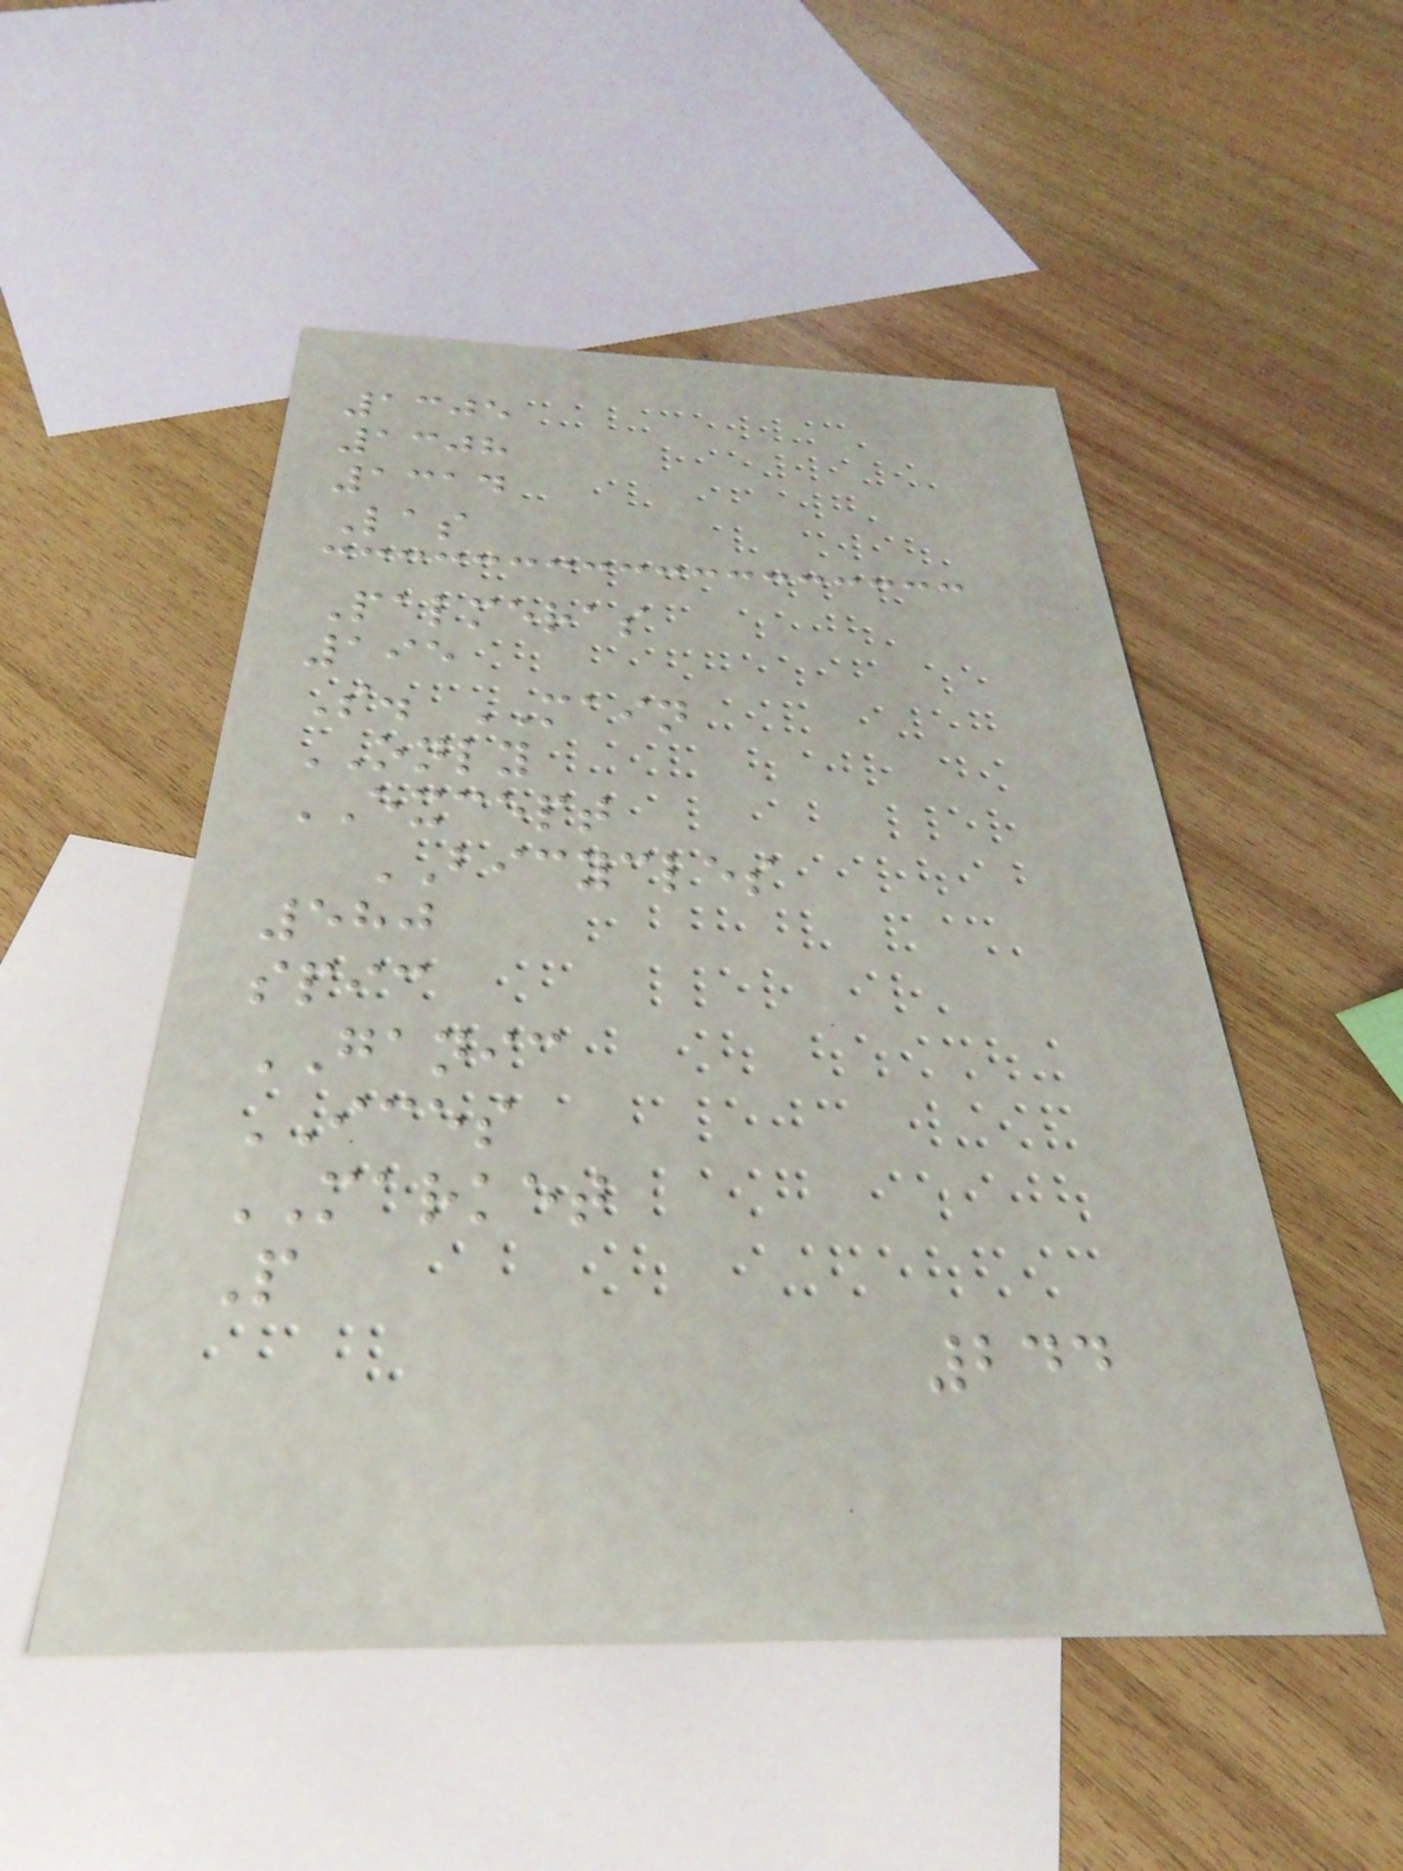1305
1308
1314
Las
Palmeras
195
S. MAIN
ONLY
EXCEPT
BICYCLES
580
spic
GANIC
ICES
MARKET
P
244
